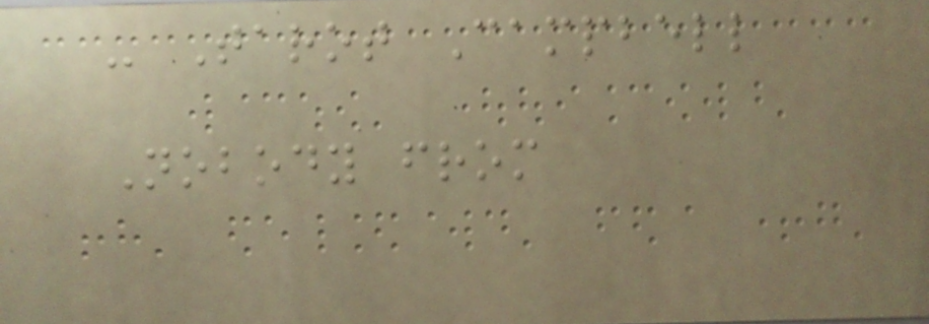- Tarot Campbell
Nobody from
